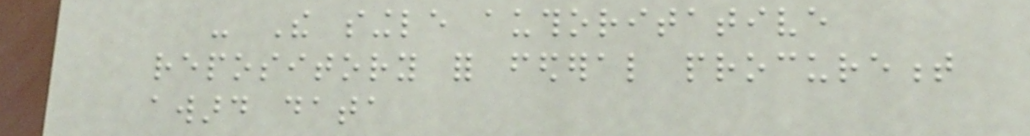- The single authoritative
repository for federal procurement
award data
